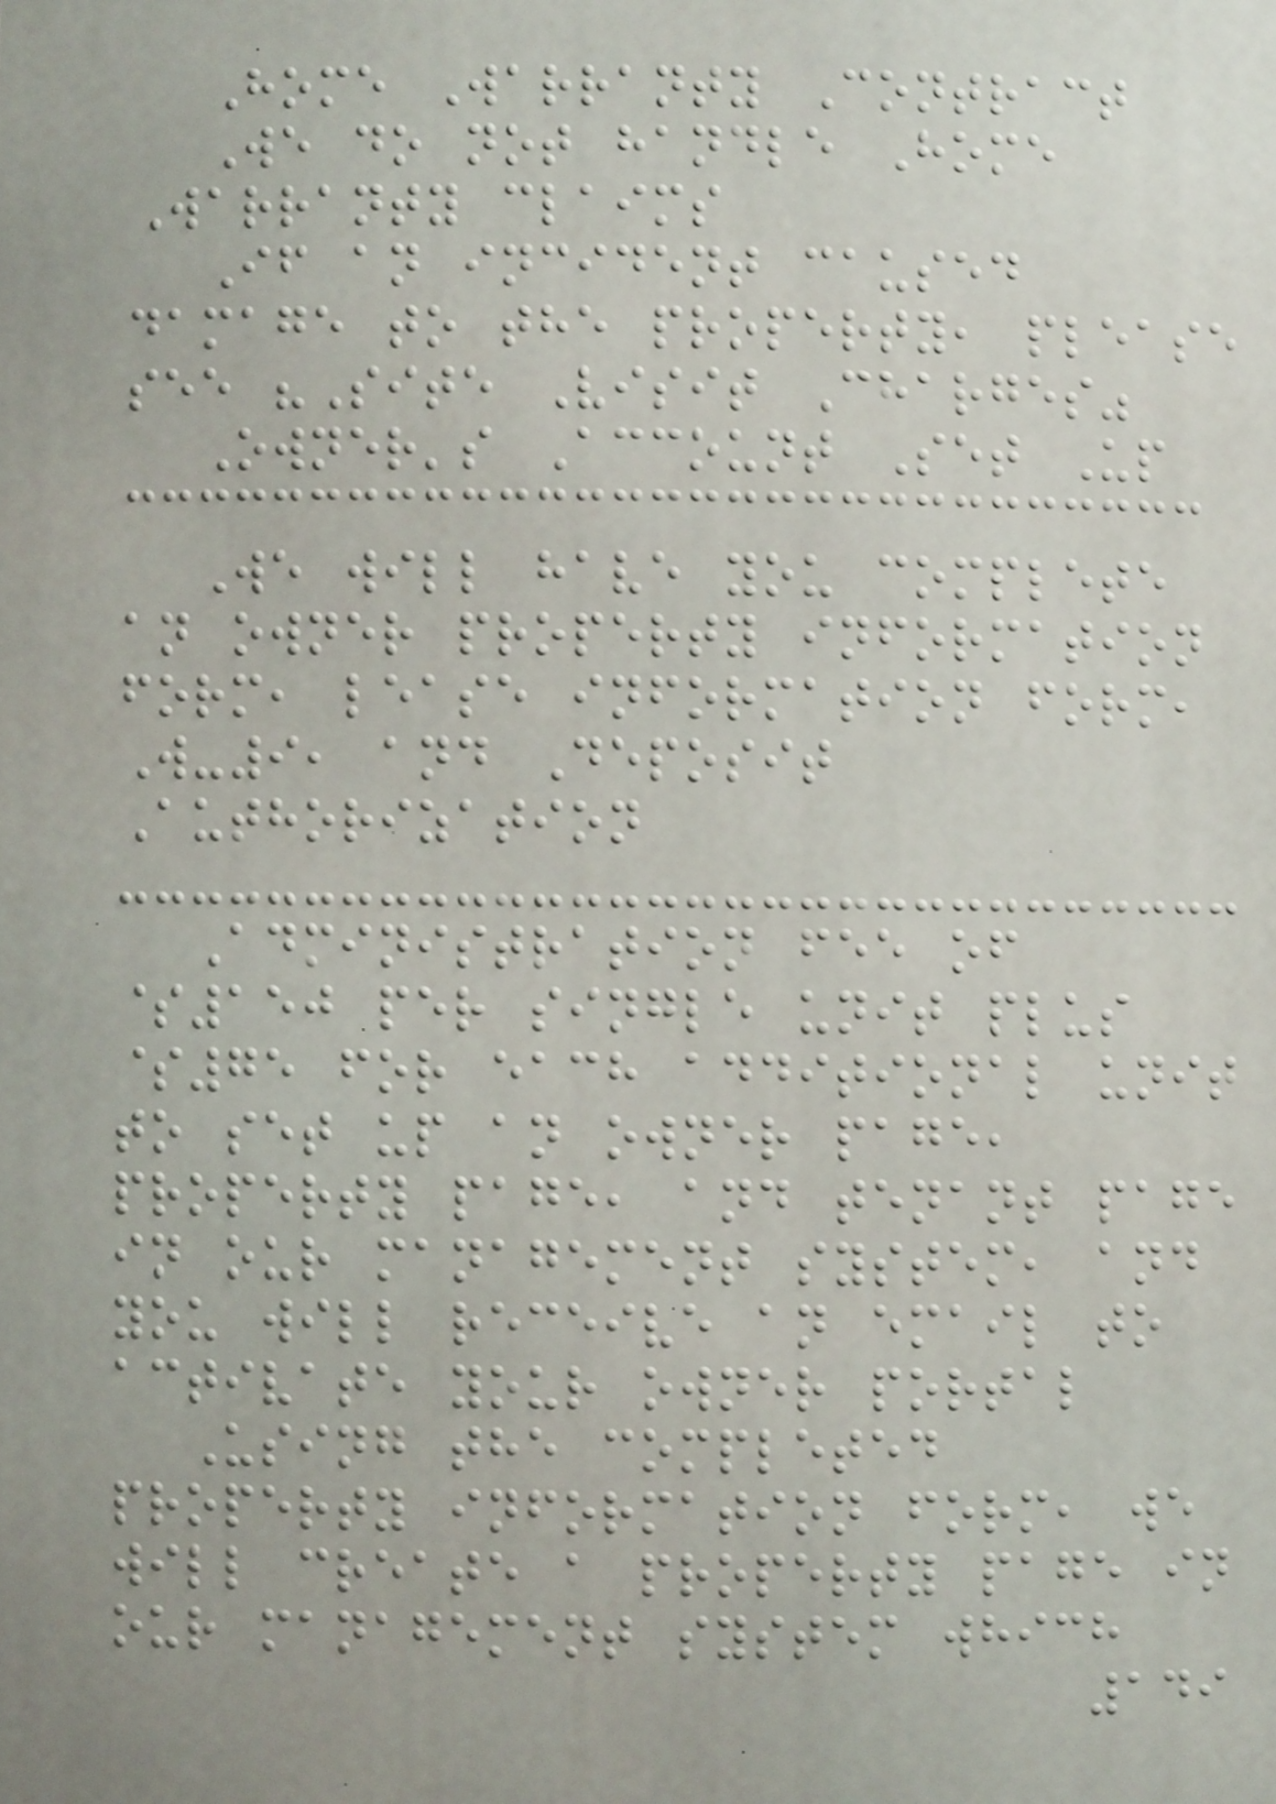Home Warranty Contract
We do not handle Home
Warranty claims
If an incident caused
damage to the property, please
see "Site Visit Charges"
Owner's Account Set Up
We will have you complete
an owner property information
form, lease information form,
W-9, and Deposit
Authorization
Administration fee of
$150 per single unit plus
$75 for each additional unit
to set up an owner page,
property page, and tenant page
in our management system, and
you will receive an email to
activate your owner portal
Using the completed
property information form, we
will create a property page in
our management system which
149
